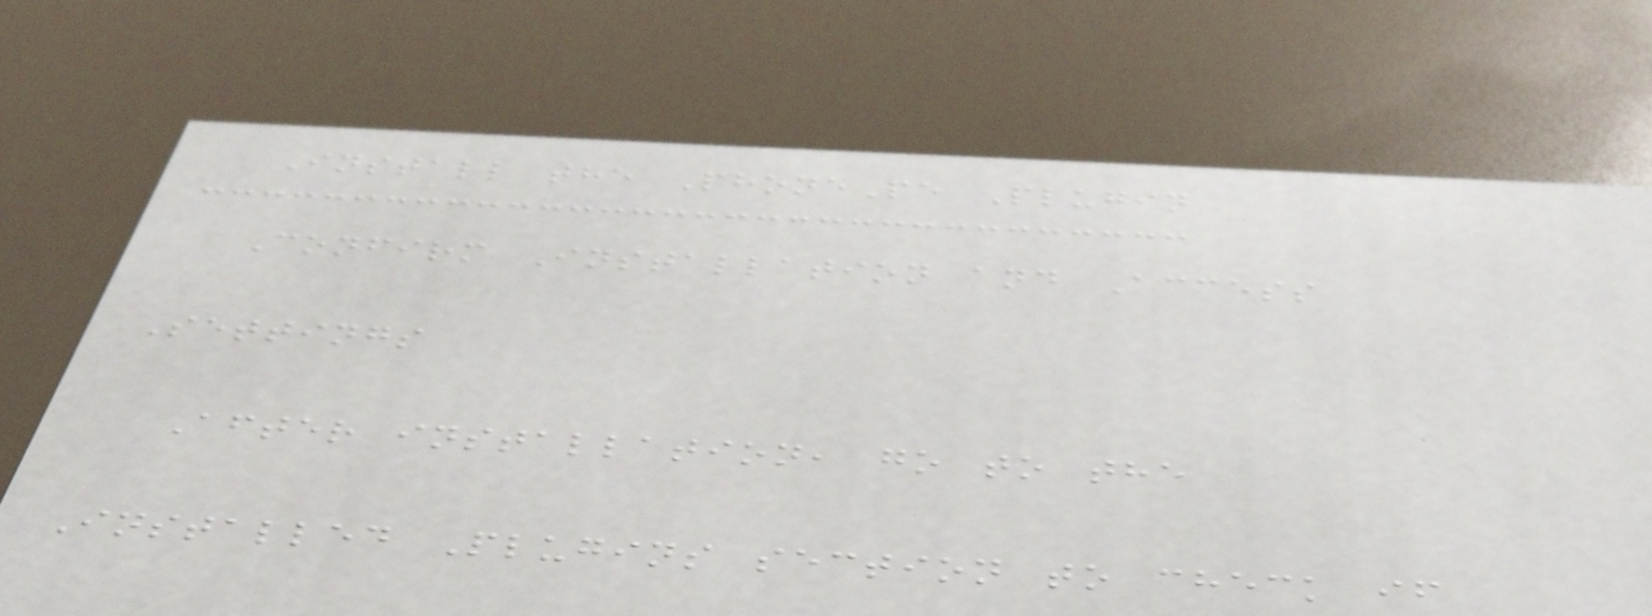Install the PhonePe Plugin
Confirm Installation and Access
Settings
After installation, go to the
Installed Plugins section to check if
